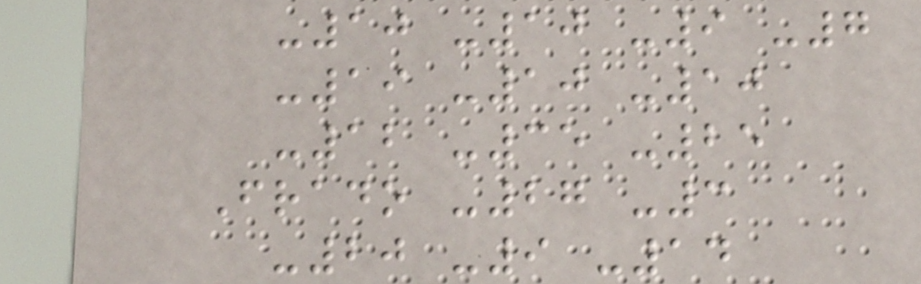-10 -10 -9 -7
-19 -10 -10
-12 -35 -25
Frado -27 -3
-20 -9 -14
